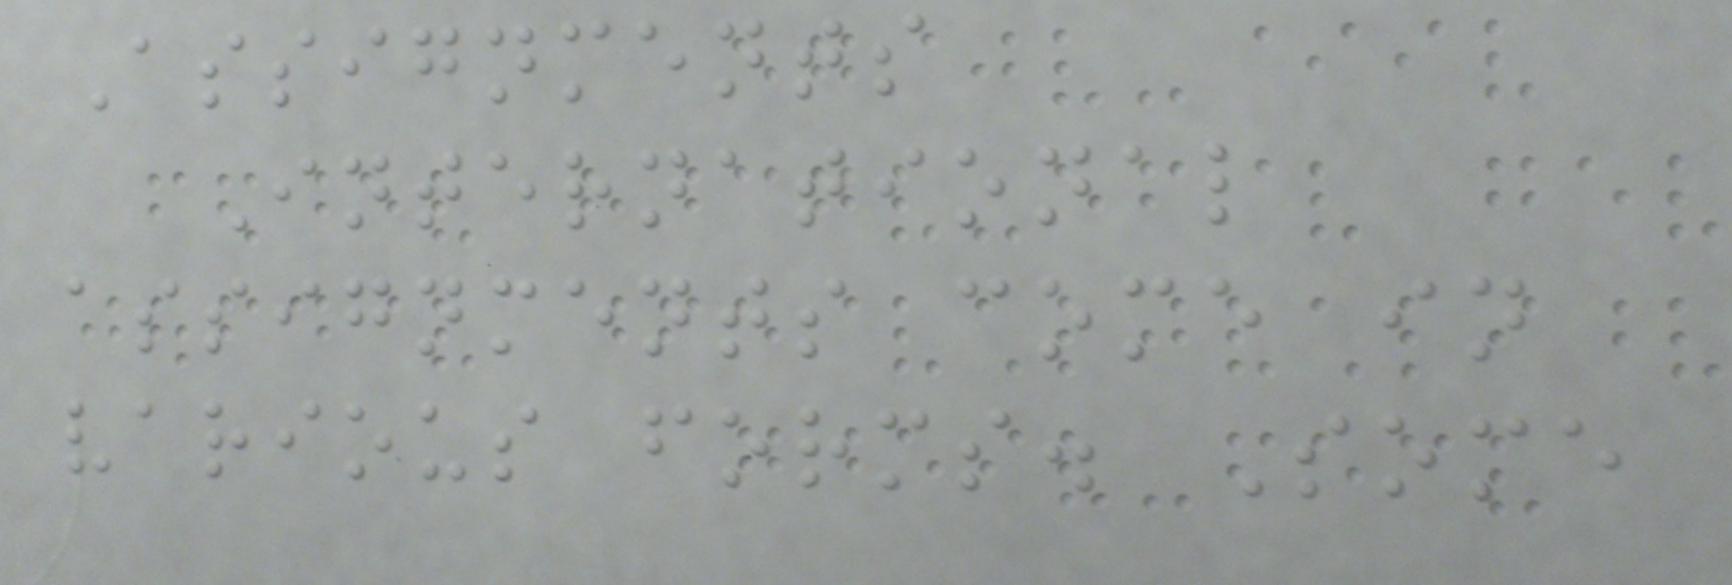Assignments
International
assignments come in
various forms. Some
